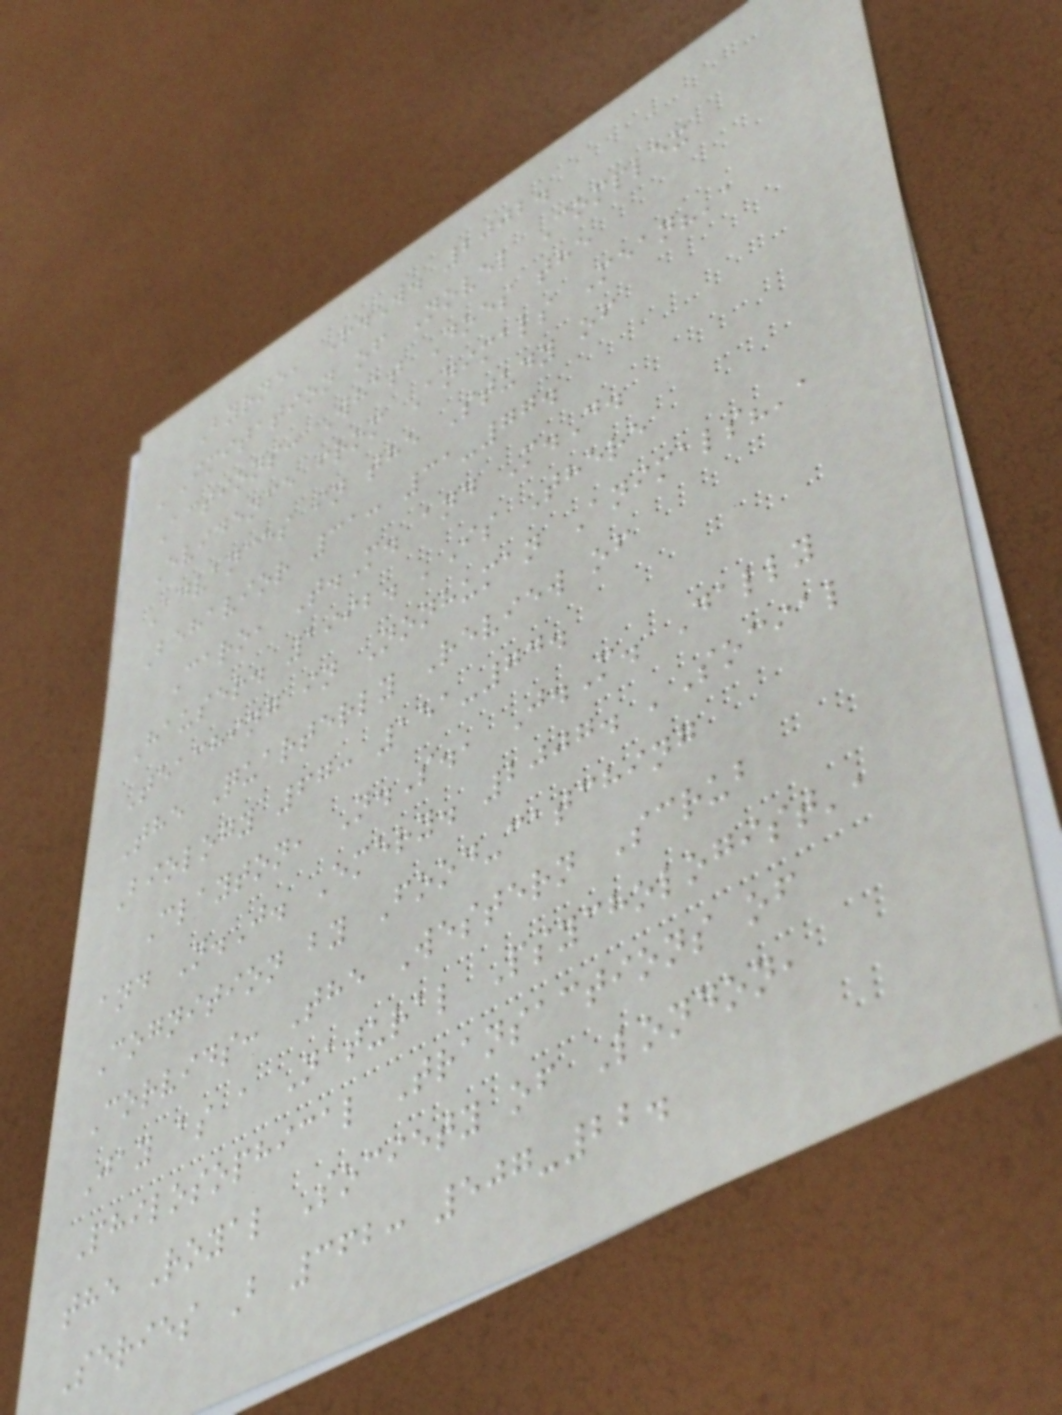Byrne, R.W. 2002.
'Imitation of Novel Complex
Actions: What Does the
Evidence from Animals Mean?',
Advances in the Study of
Behavior 31: 31-77.
Caro, T.M. and M.D.
Hauser. 1992. 'Is There
Teaching in Nonhuman Animals?',
The Quarterly Review of
Biology 67: 151-74.
Clayton, N.S., J.M. Dally
and N.J. Emery. 2007. 'Social
Cognition by Food-catching
Corvids: The Western Scrub
Jay as a Natural Psychologist',
Philosophical Transactions of
the Royal Society of London,
Series B 362: 507-22.
